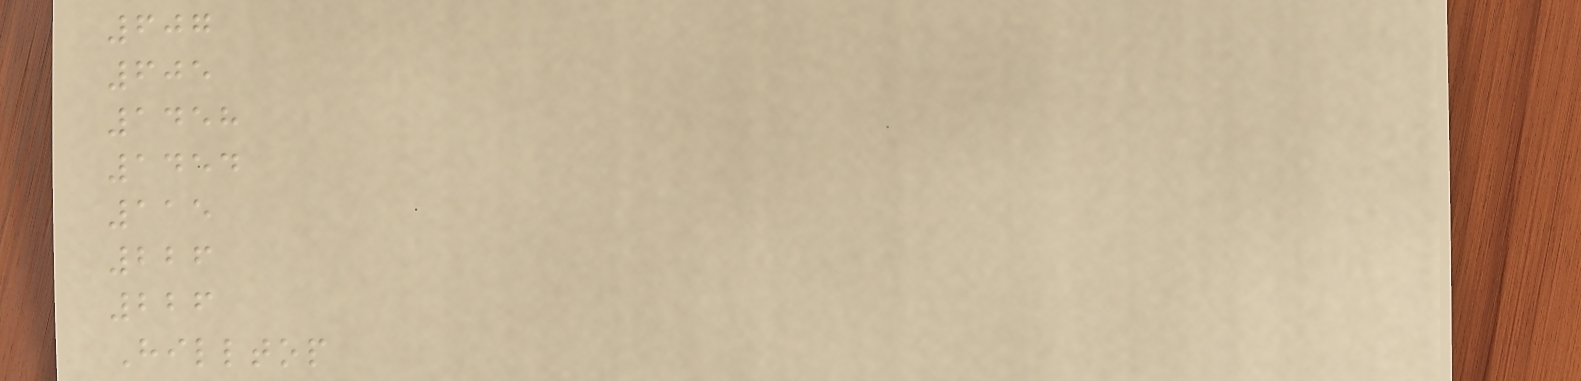607
605
1458
1454
115
226
226
Hilltop
